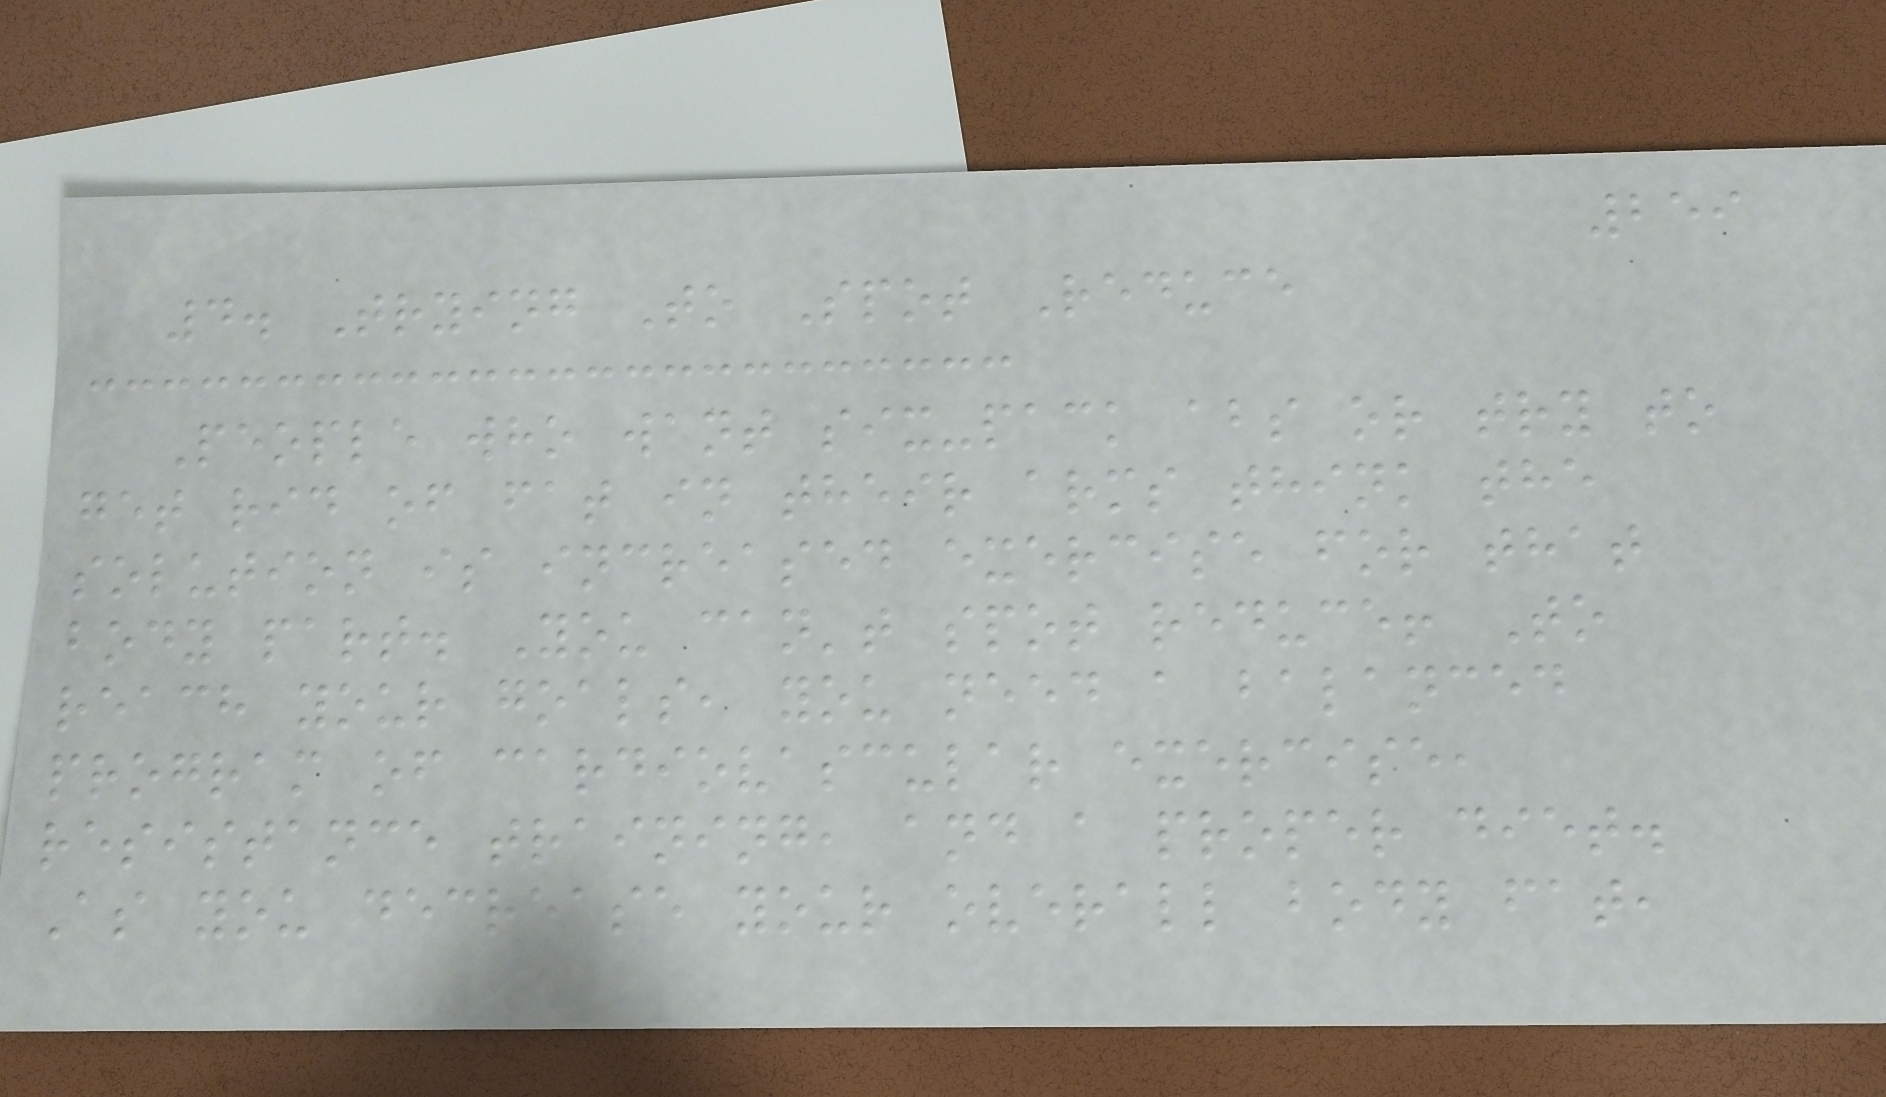259
4. Trying To Spot Reduce
People who want six-pack abs or try to
get rid of fat in their arms think the
solution is increased exercise for that
body part. You can't spot reduce! To
reach your goals, you need a balanced
program of cardiovascular exercise,
resistance training, and a proper diet.
As you decrease your overall body fat,
